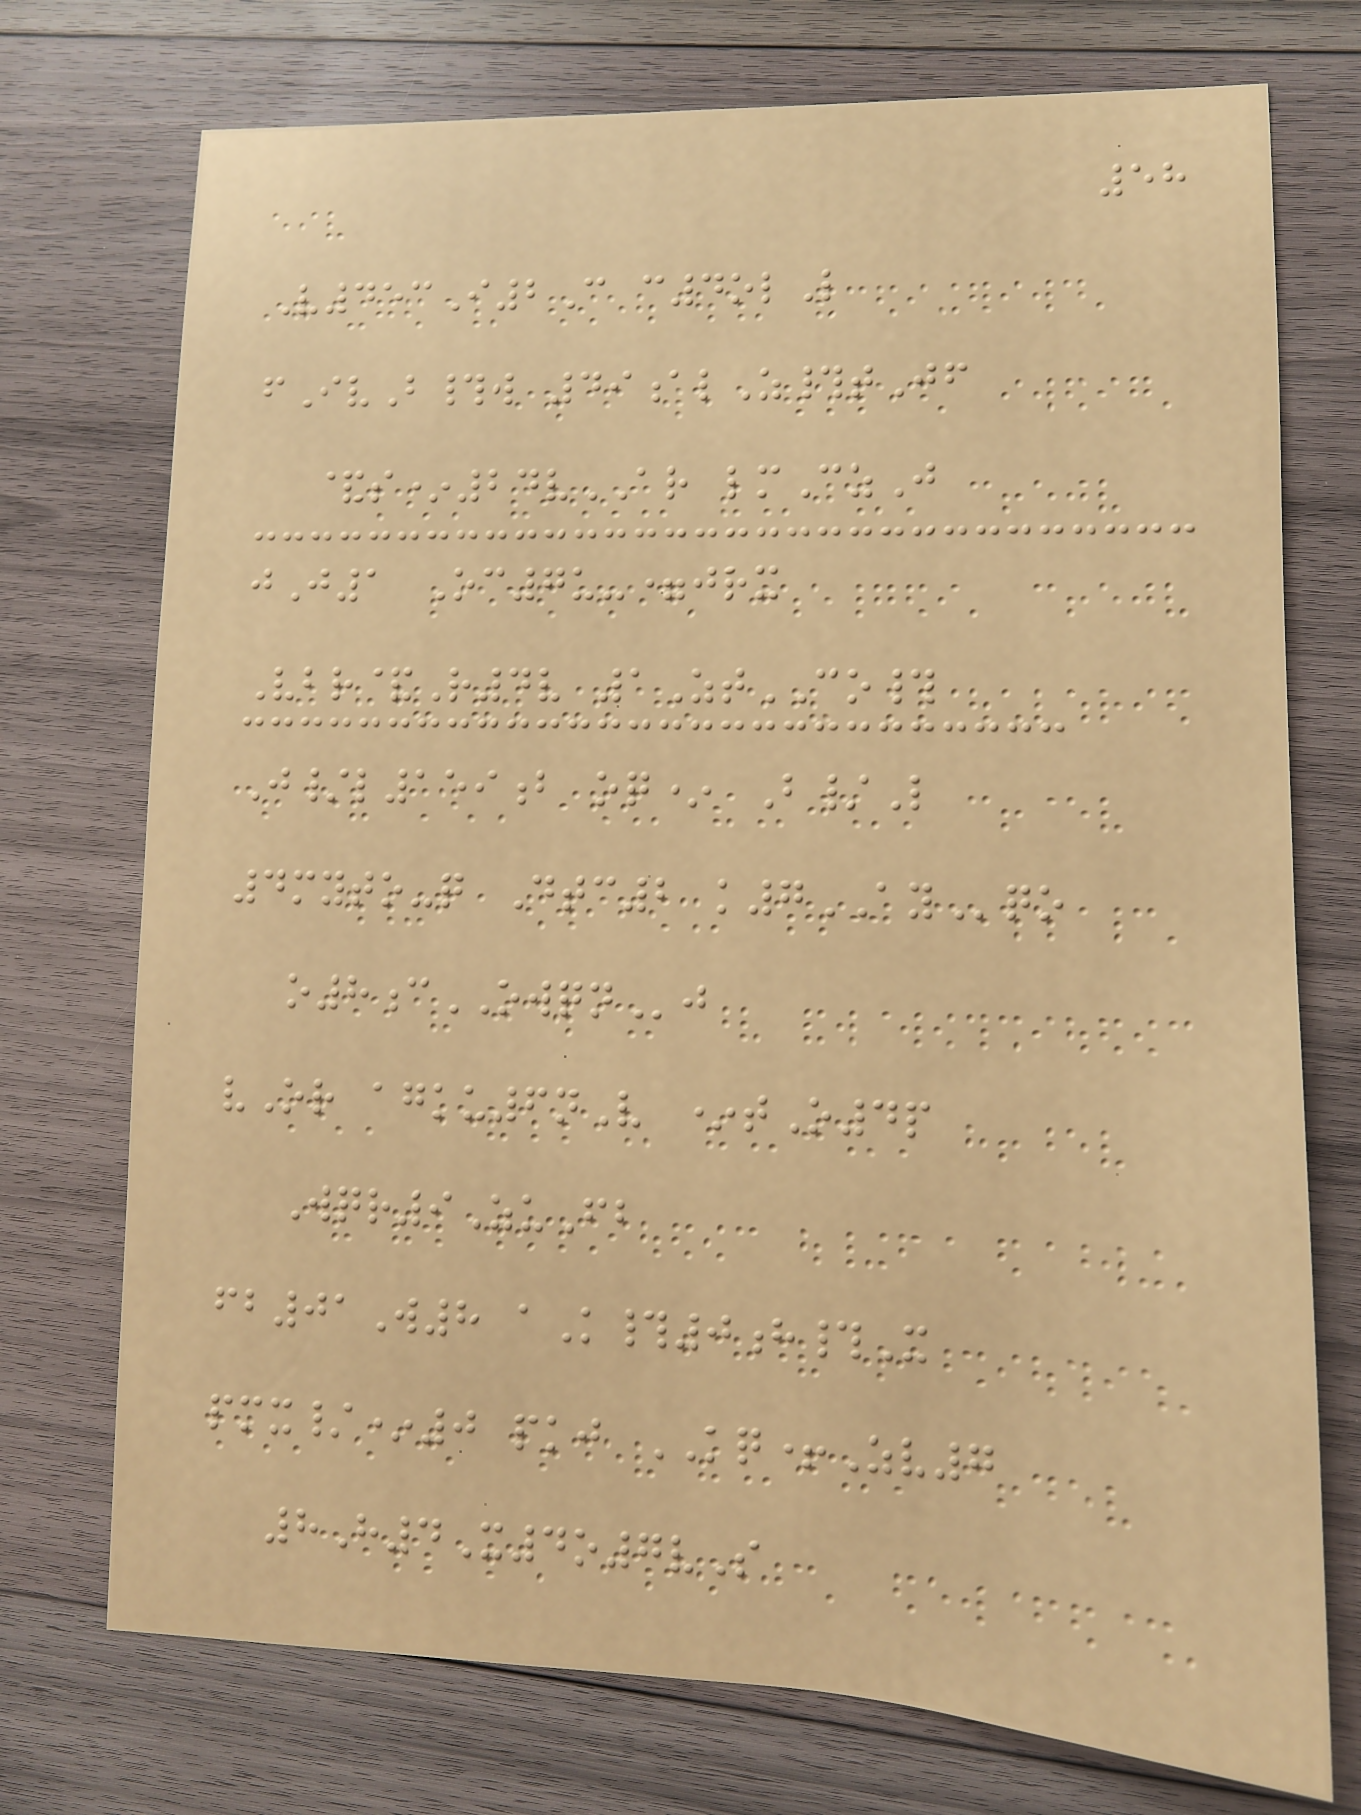58
V453I2C c4olL
fIvB#w 49alZ#tJf
&s*24vAR lmCzJ
jJ1 Oc7u-=jrx
Vbr&R4v 1ZtCO#
J/l159b oq* B/L
4myto-q Dtc2 k7AYqo
o8cOWQNj
vOr agku6nV *tO4p
Wqr9ZuFb
fb01W8 aK#0h#X
pmx/*0 pkj KQ+Zv7
8H4X4o7vS
